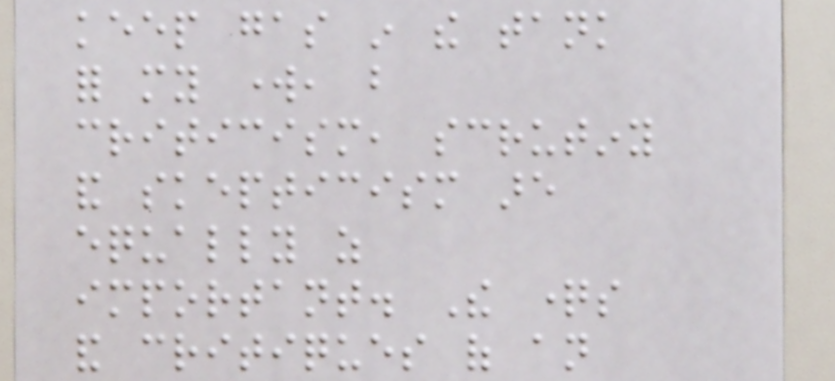keep gas in the tank
for my work, but
criticism, scrutiny
and skepticism are
equally as
important. The questions
and critiques of an
